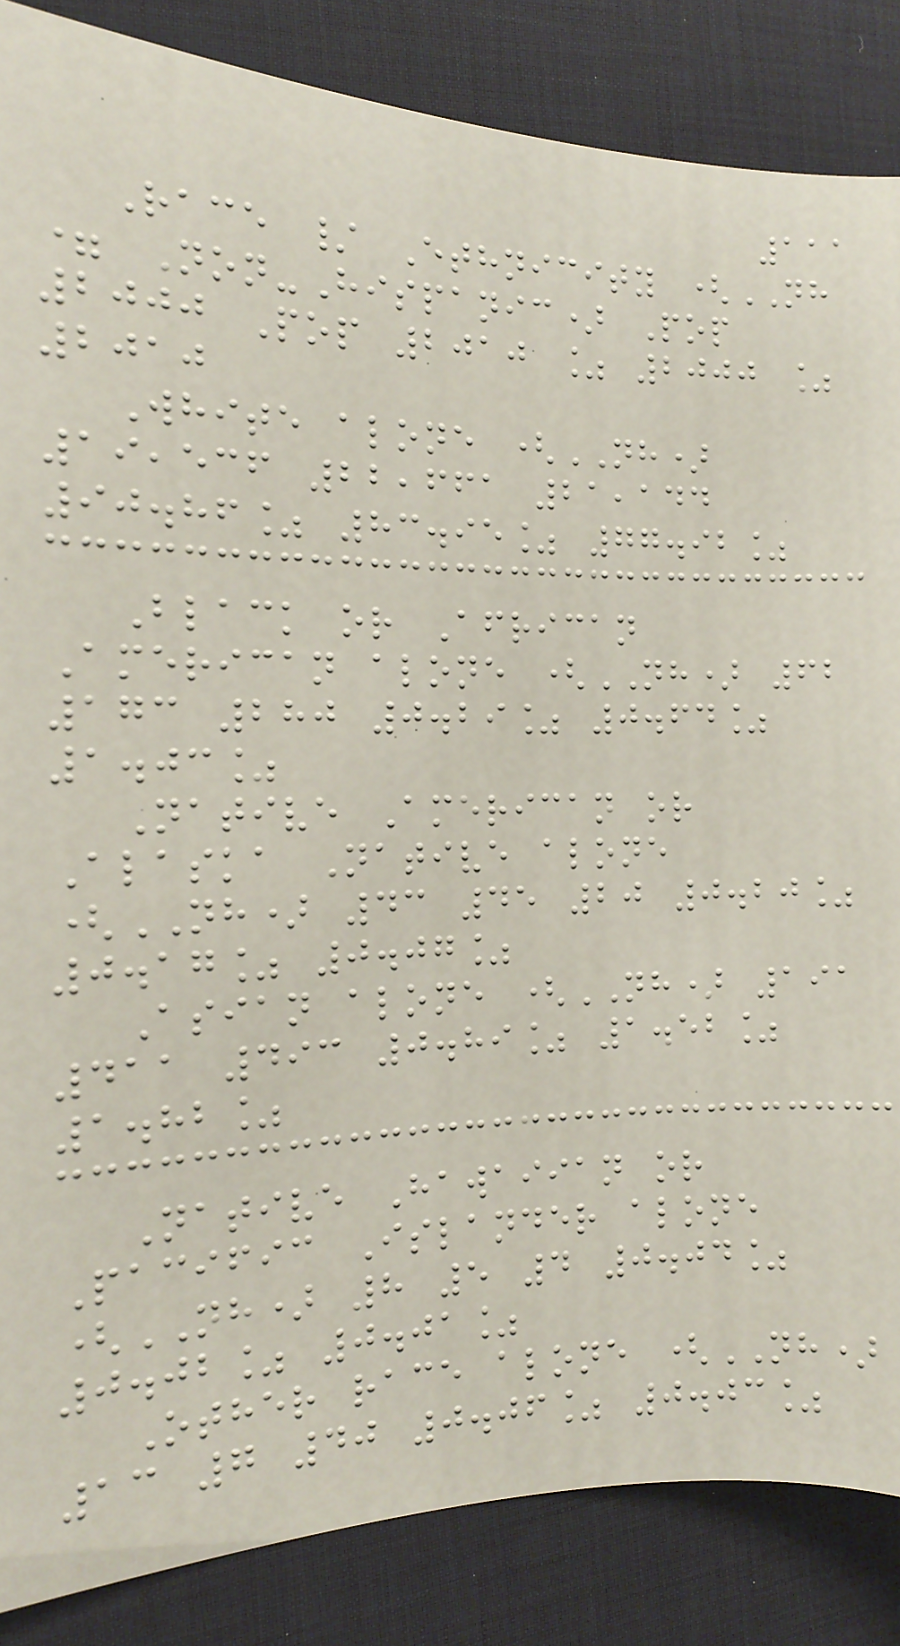111
Race / Ethnicity (NH
= Non-Hispanic) Pop
2000 Pop 2010 % 2000 %
2010
White alone (NH)
19,536 22,661 21,144
90.86% 83.95% 77.92%
Black or African
American alone (NH) 62
173 280 0.29% 0.64%
1.03%
Native American or
Alaska Native alone
(NH) 43 45 20 0.20%
0.17% 0.07%
Asian alone (NH) 191
411 493 0.89% 1.52%
1.82%
Native Hawaiian or
Pacific Islander alone
(NH) 8 5 4 0.04%
0.02% 0.01%
Other race alone (NH)
13 7 40 0.06% 0.03%
